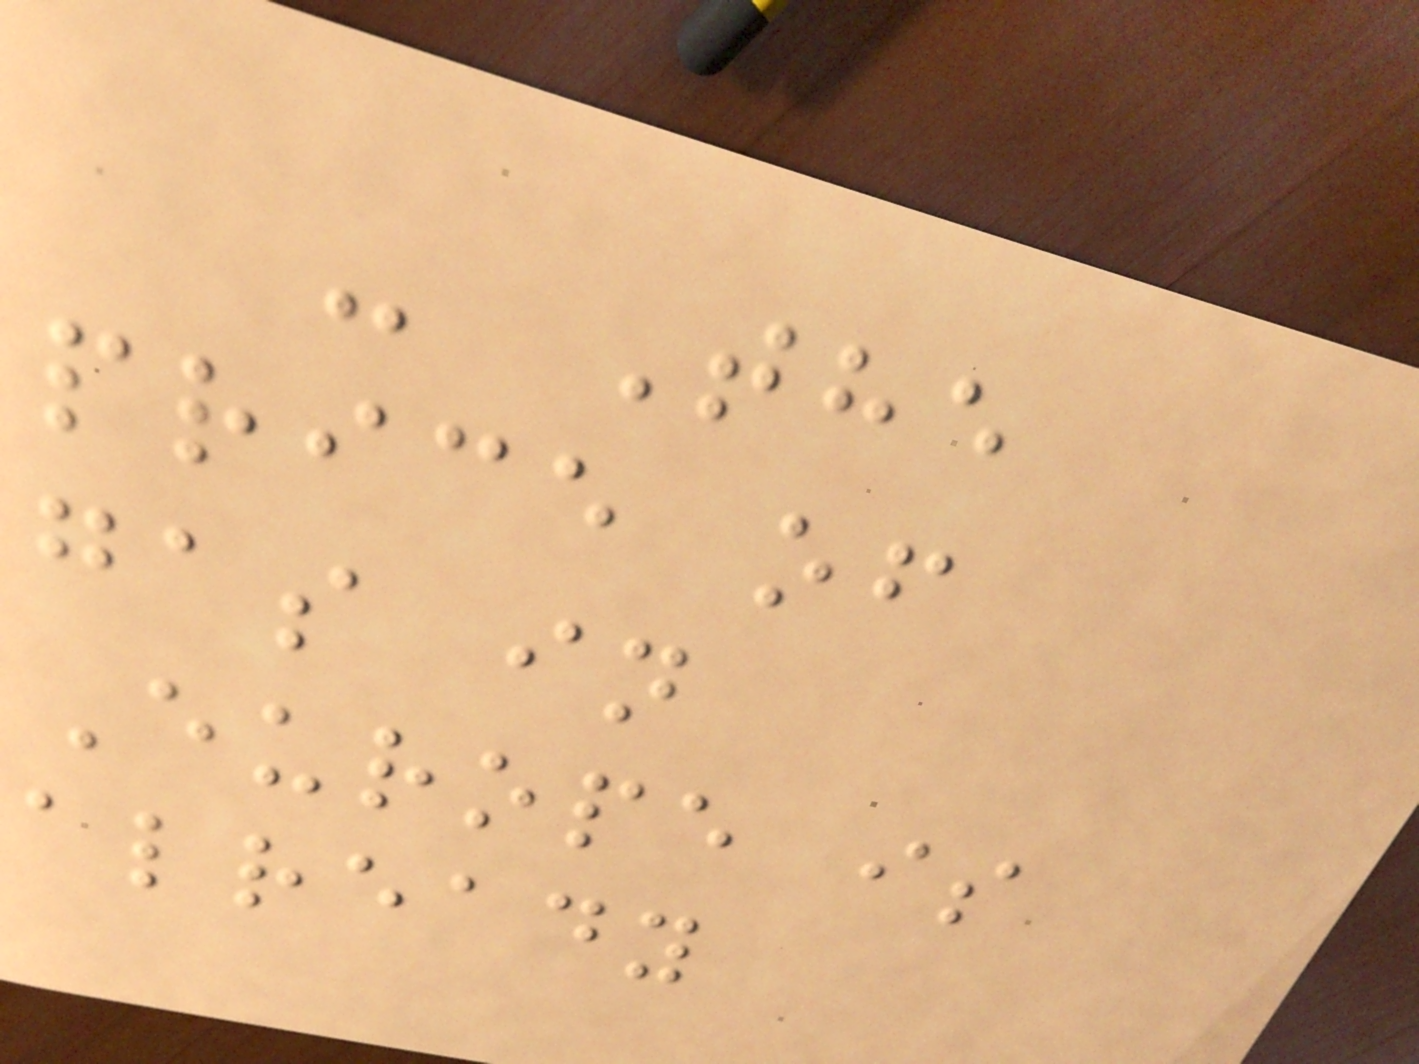- The
price of
gas in
Europe is
already
